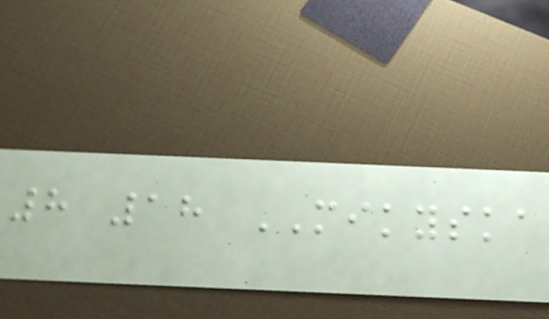8 18 MIKYSKA
